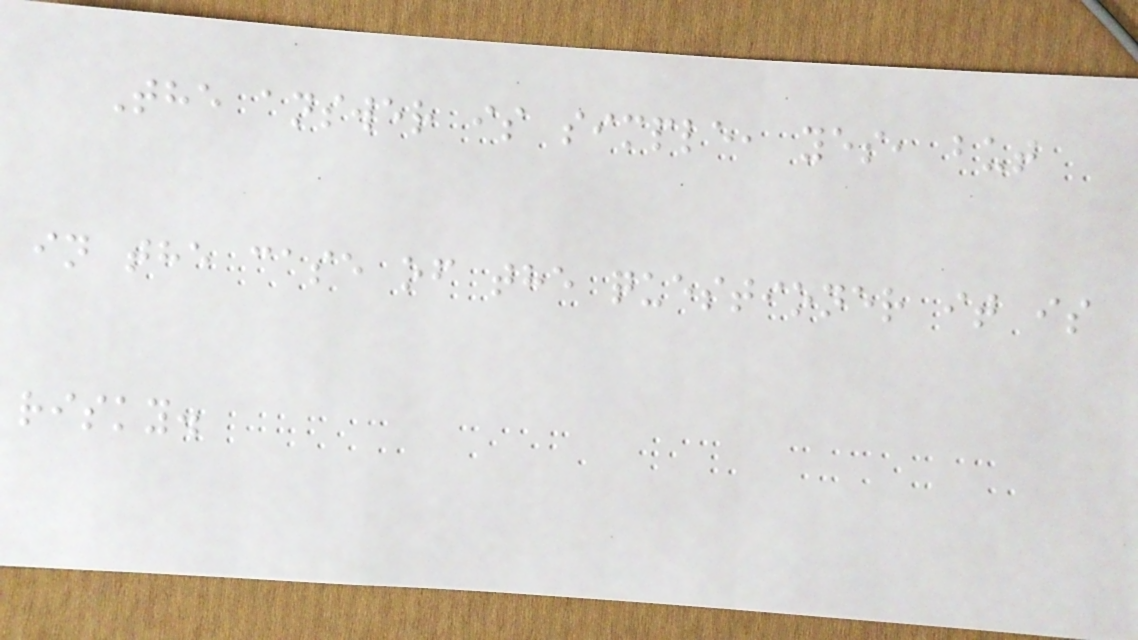The answer is simple, yes, but
in the case of the questioner it is
risky.
